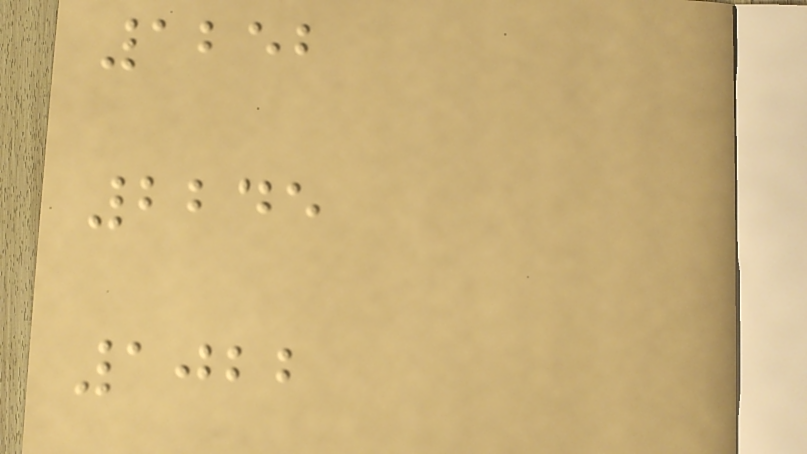1252
2245
1022
